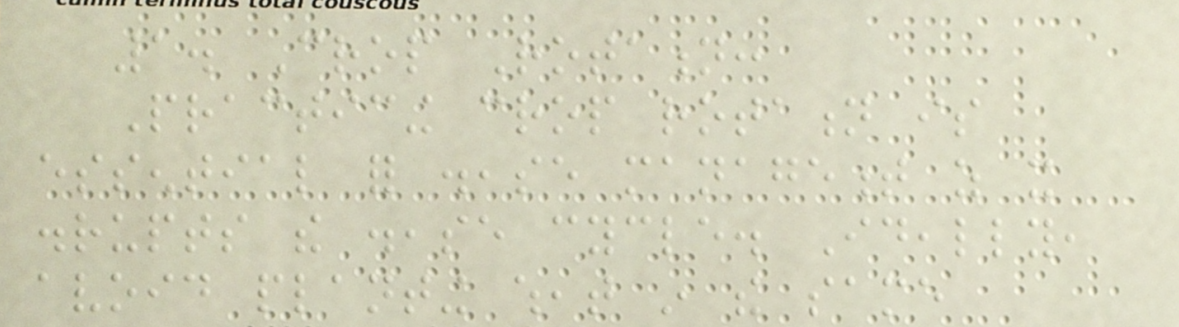1. Crop Rotation:
Practicing crop rotation is
essential for disease management as it
disrupts the disease cycle. Ideally,
avoid planting wheat in the same
